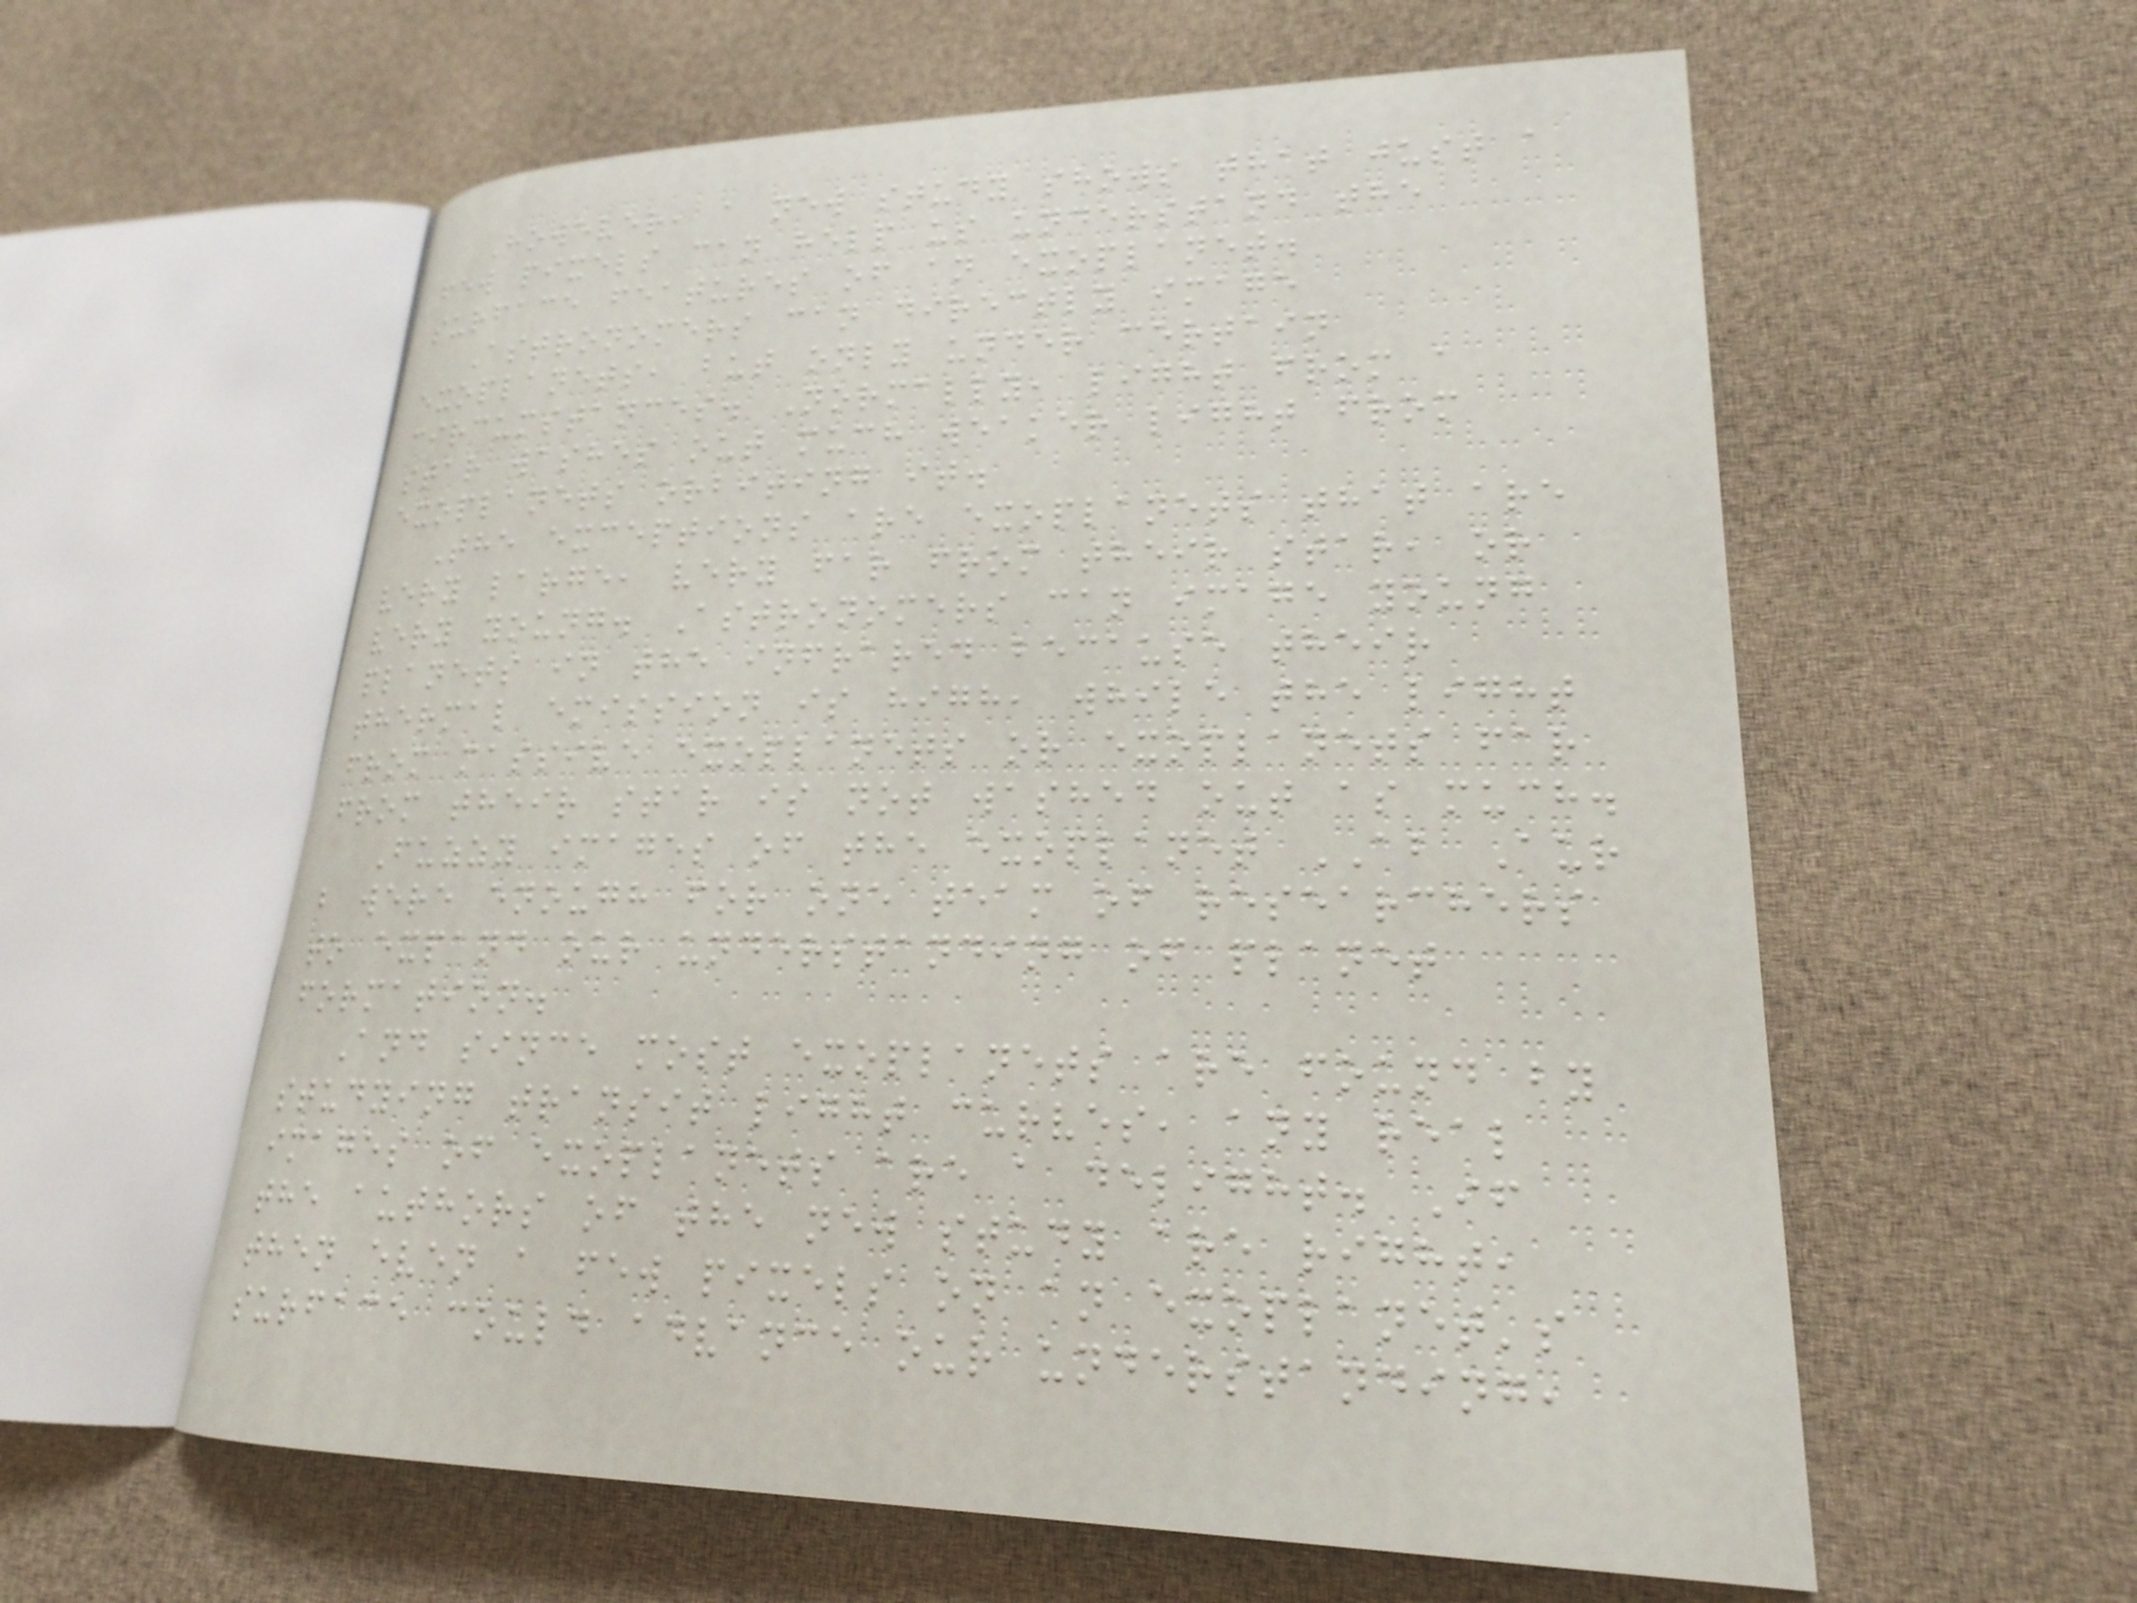However, a new study shows that just a
few pixels can help us understand the
surface features of an exoplanet.
Astronomers can directly image
exoplanets, but only under certain
circumstances. Normally, light from a
star washes out much weaker light from
exoplanets orbiting it.
The exceptions are exoplanets that are
very large, very far from their star, or
very young. Astronomers can image young
planets in the infrared because their
thermal emission is high, while the light
from massive exoplanets or exoplanets far
from their star is not washed out as much.
Fuzzy images of the exoplanet AB Aur
b were enough for one team of researchers
to expand our understanding of planet
formation.
And since most exoplanets are found by
studying transit light curves, any real
images of exoplanets are a delight. If
the authors of the new study are right,
then even a few pixels on an exoplanet's
surface could advance our understanding,
